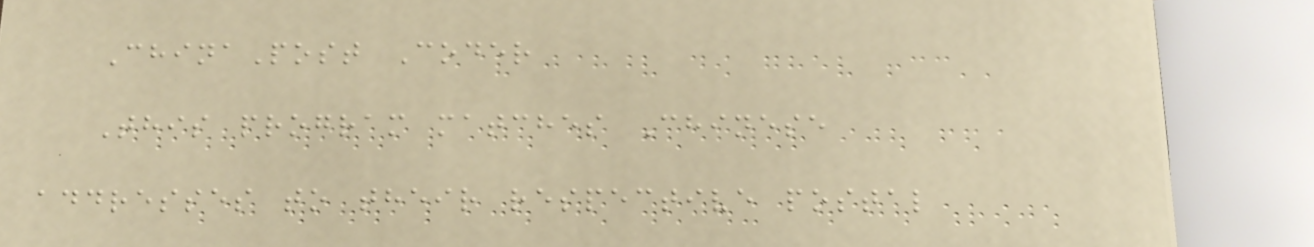ChinaPost Coder
This program matches Chinese
addresses to their respective postal
